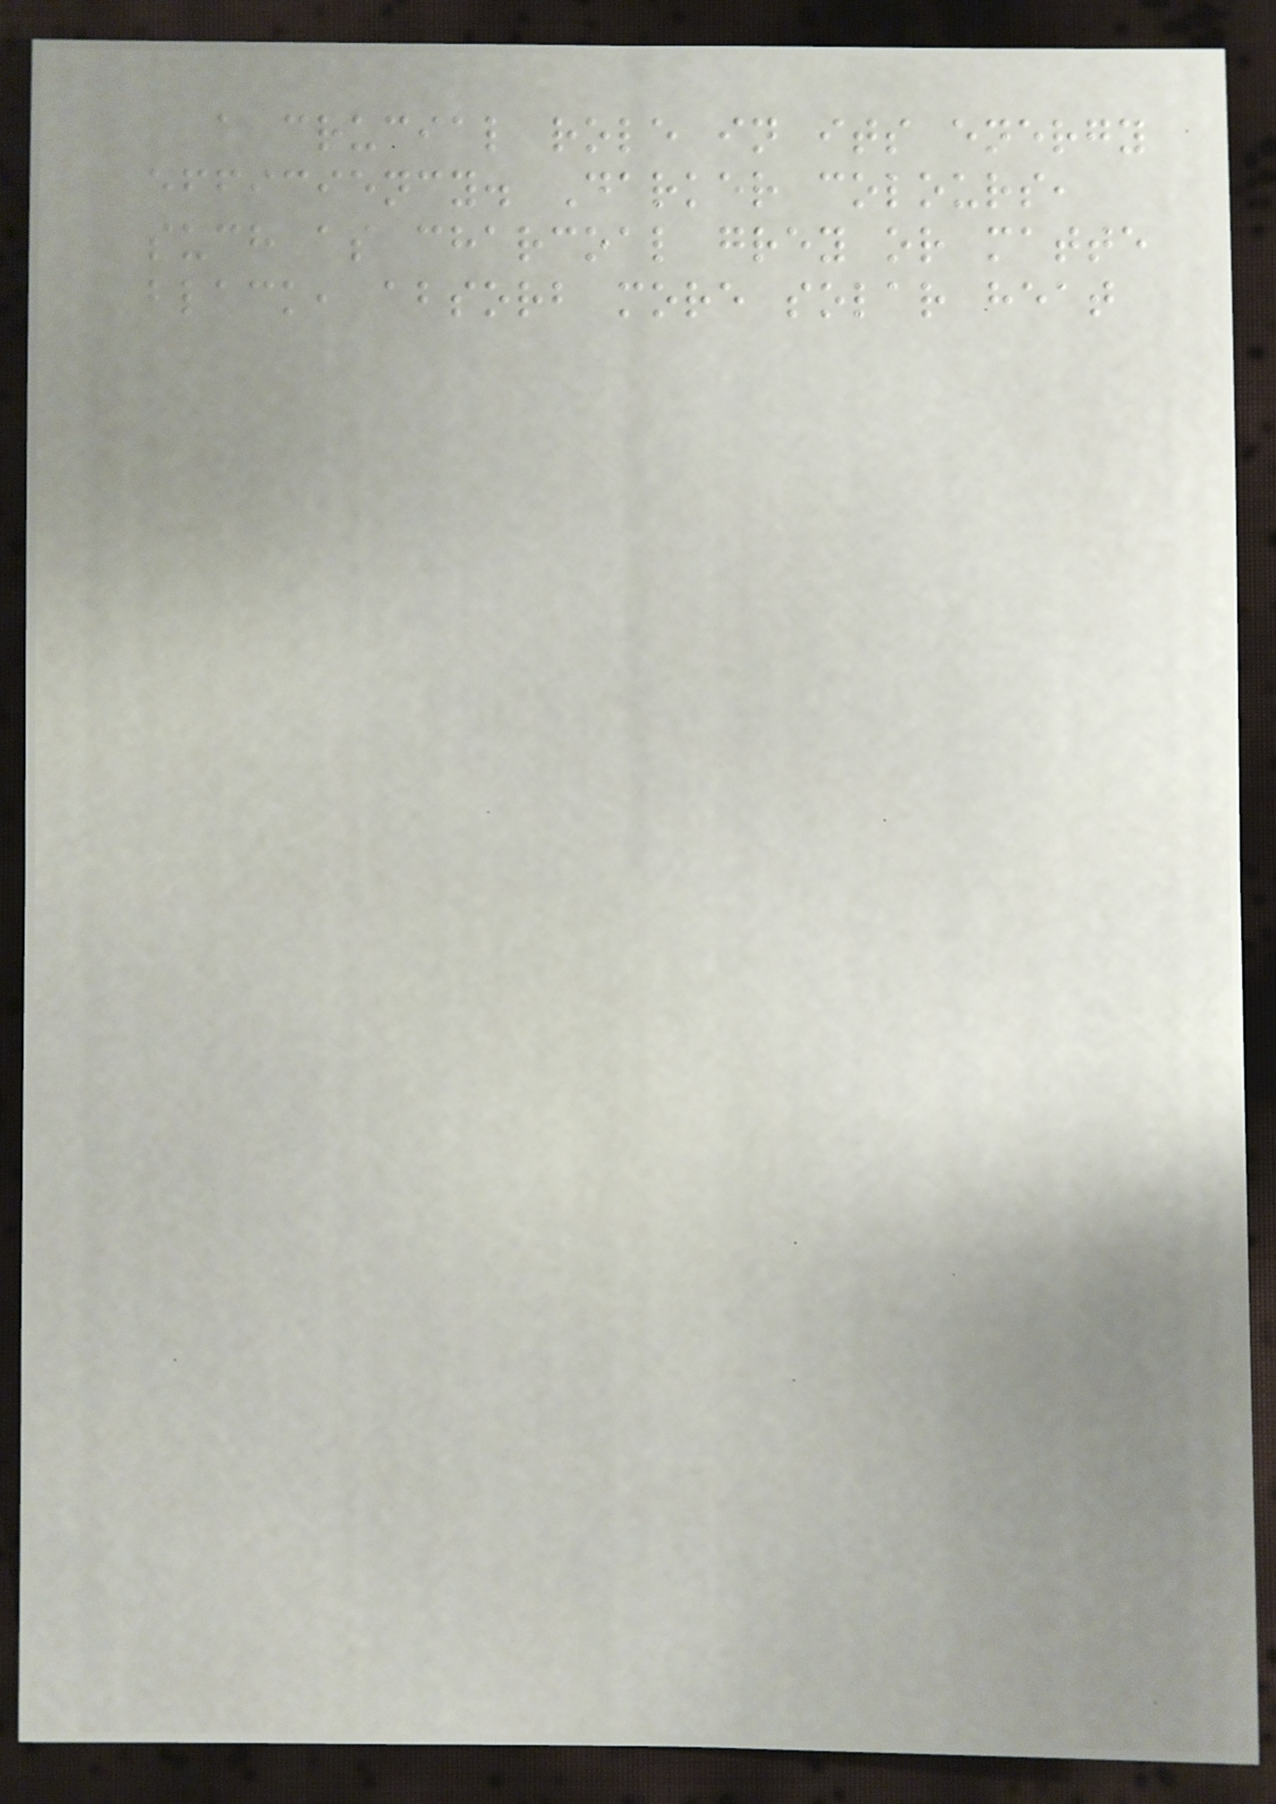a crucial role in its energy
efficiency. Darker colours,
such as charcoal grey or matte
black, absorb more solar heat
